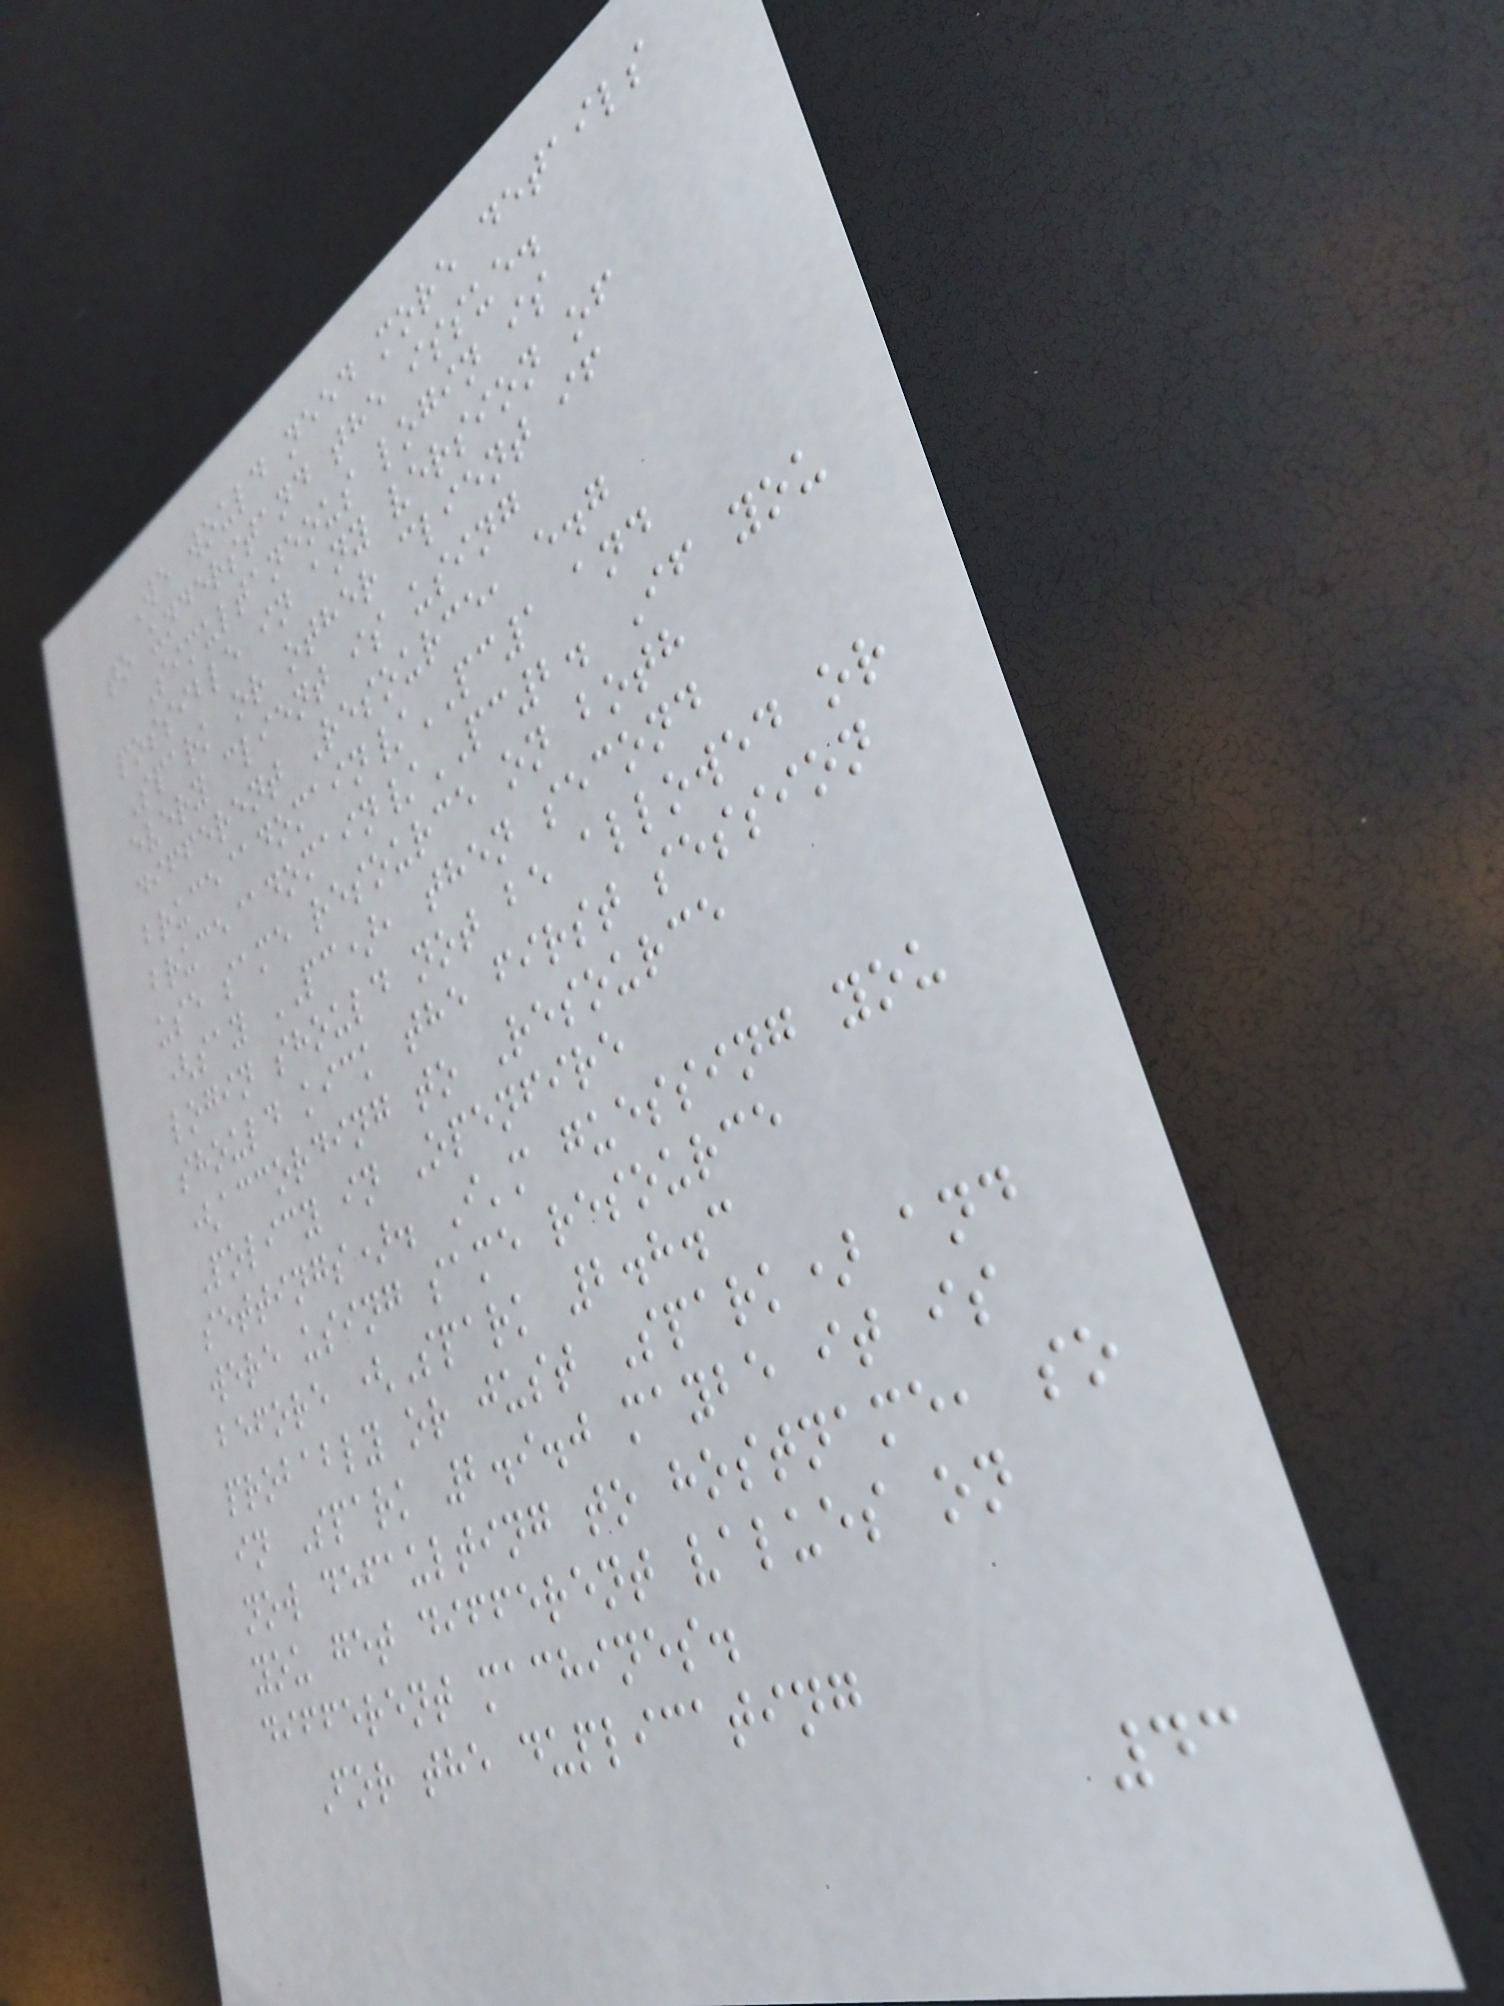We would need more details
to understand the issue.
Simultaneous login is
possible in any version of
Spark or other client if
every client is using
different Resource, e.g
bruce@domain/PC1 and
bruce@domain/PC2. If you
use same resource on both
(say PC), then second
login should not be allowed or
should kick the first session
(according to Resource
Policy in Openfire
settings). I'm guessing you
were using same resource
before (Spark 2.8.3
probably or just Spark) and
in Spark 2.9.0 maybe it is
now defaulting to hostname, so
you get different values on
different machines.
For the duplicating
43
